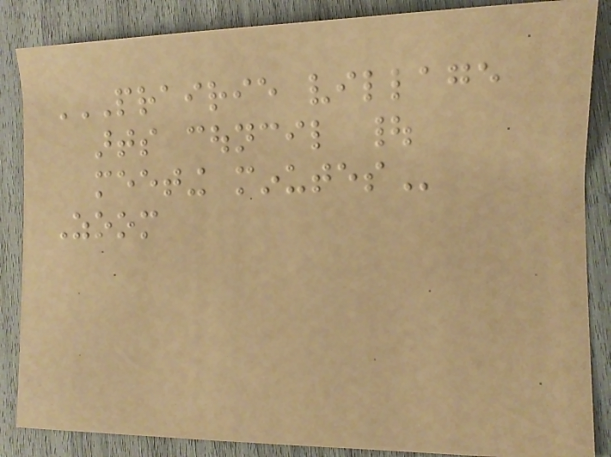PRAIRIE VILLAGE
ARTS COUNCIL |
MEETING MINUTES
Zoom
